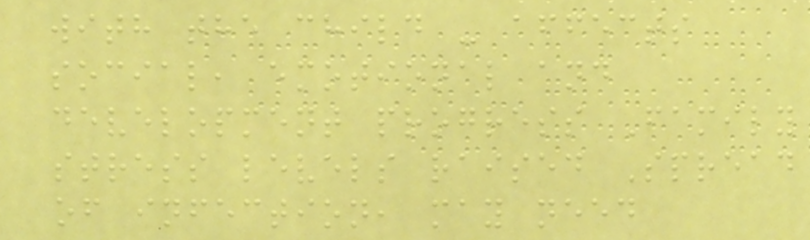with the child - affects
social, emotional and
development progress Family
stress levels raised Spread
of infection, may need
